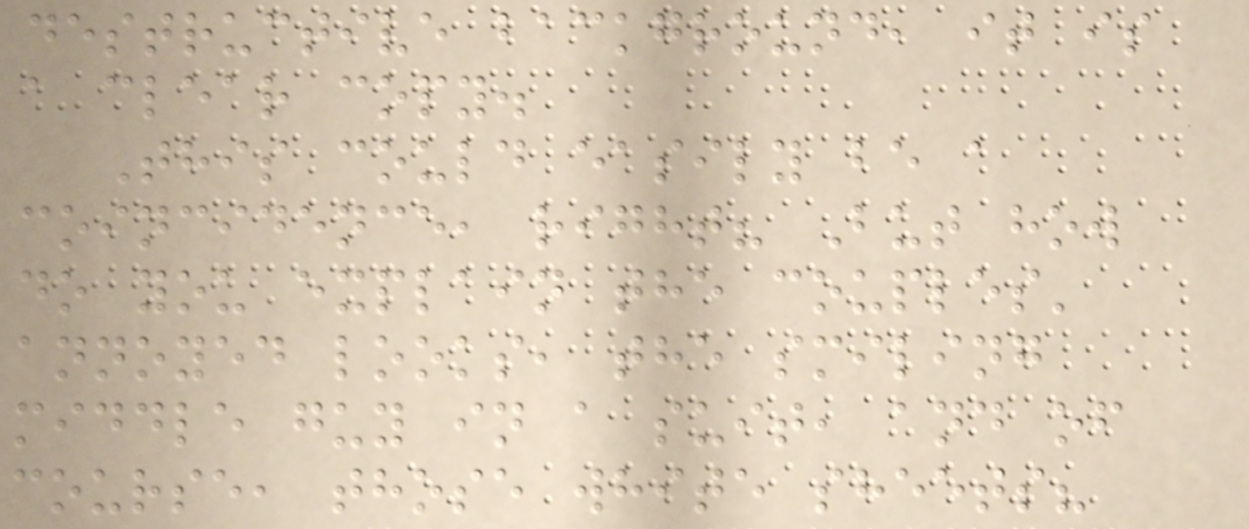destructive background, it is
a clear copy.
This could easily be a
coincidence, right? But how
do you explain the couples'
annoyed looks, the smiling
middle guy in a suit, and of
course, those white sheets?
